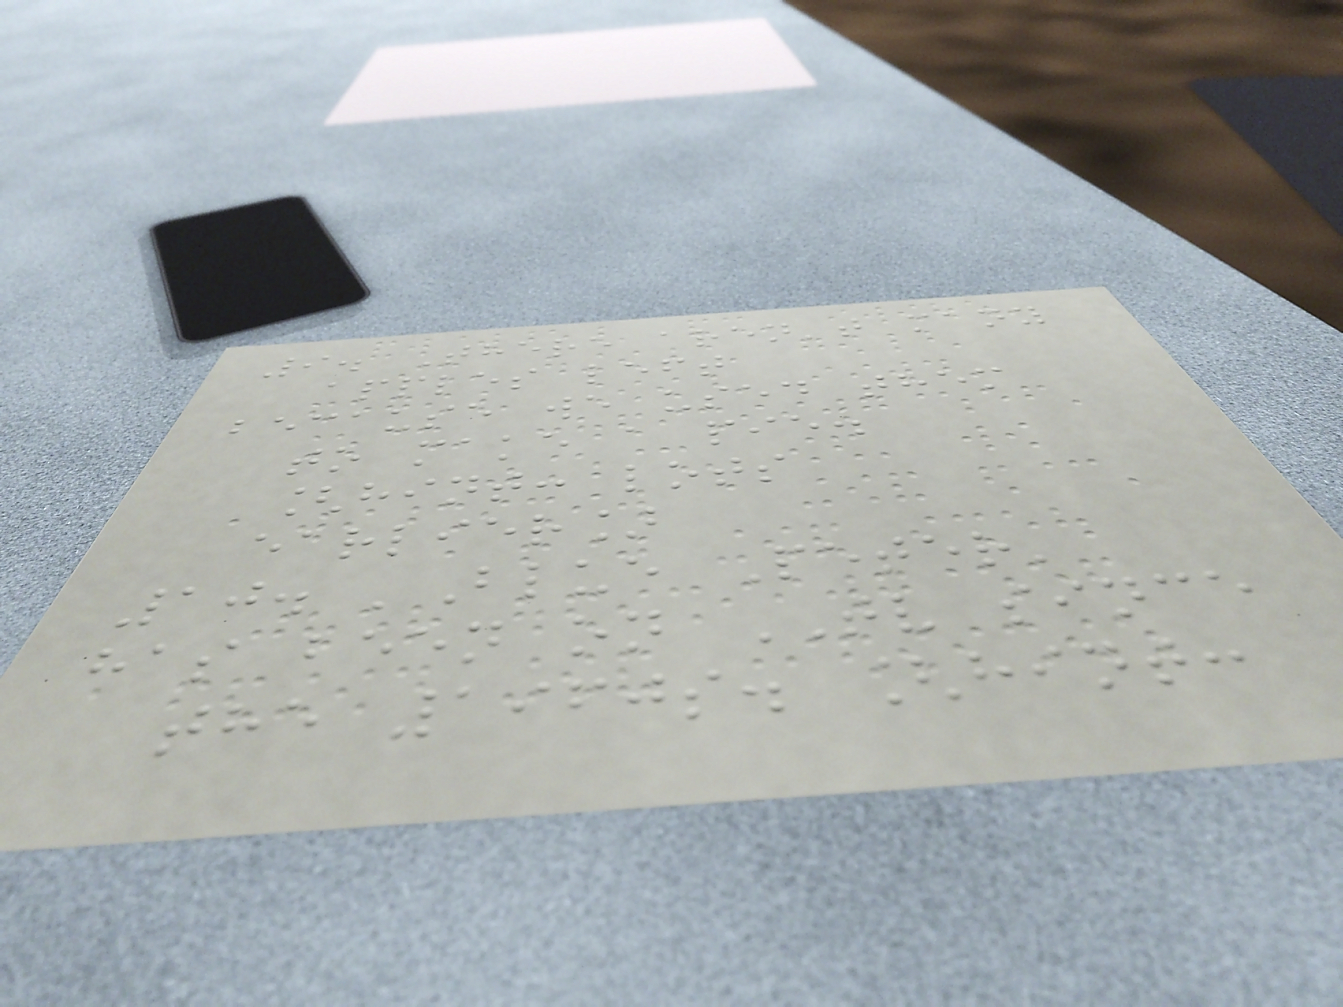9. There aren't many
apples left
because we used them
to make a pie.
[hint: lots
earlier]
10. 'Blue Peter'
has been on TV since
the 1960s. [hint:
